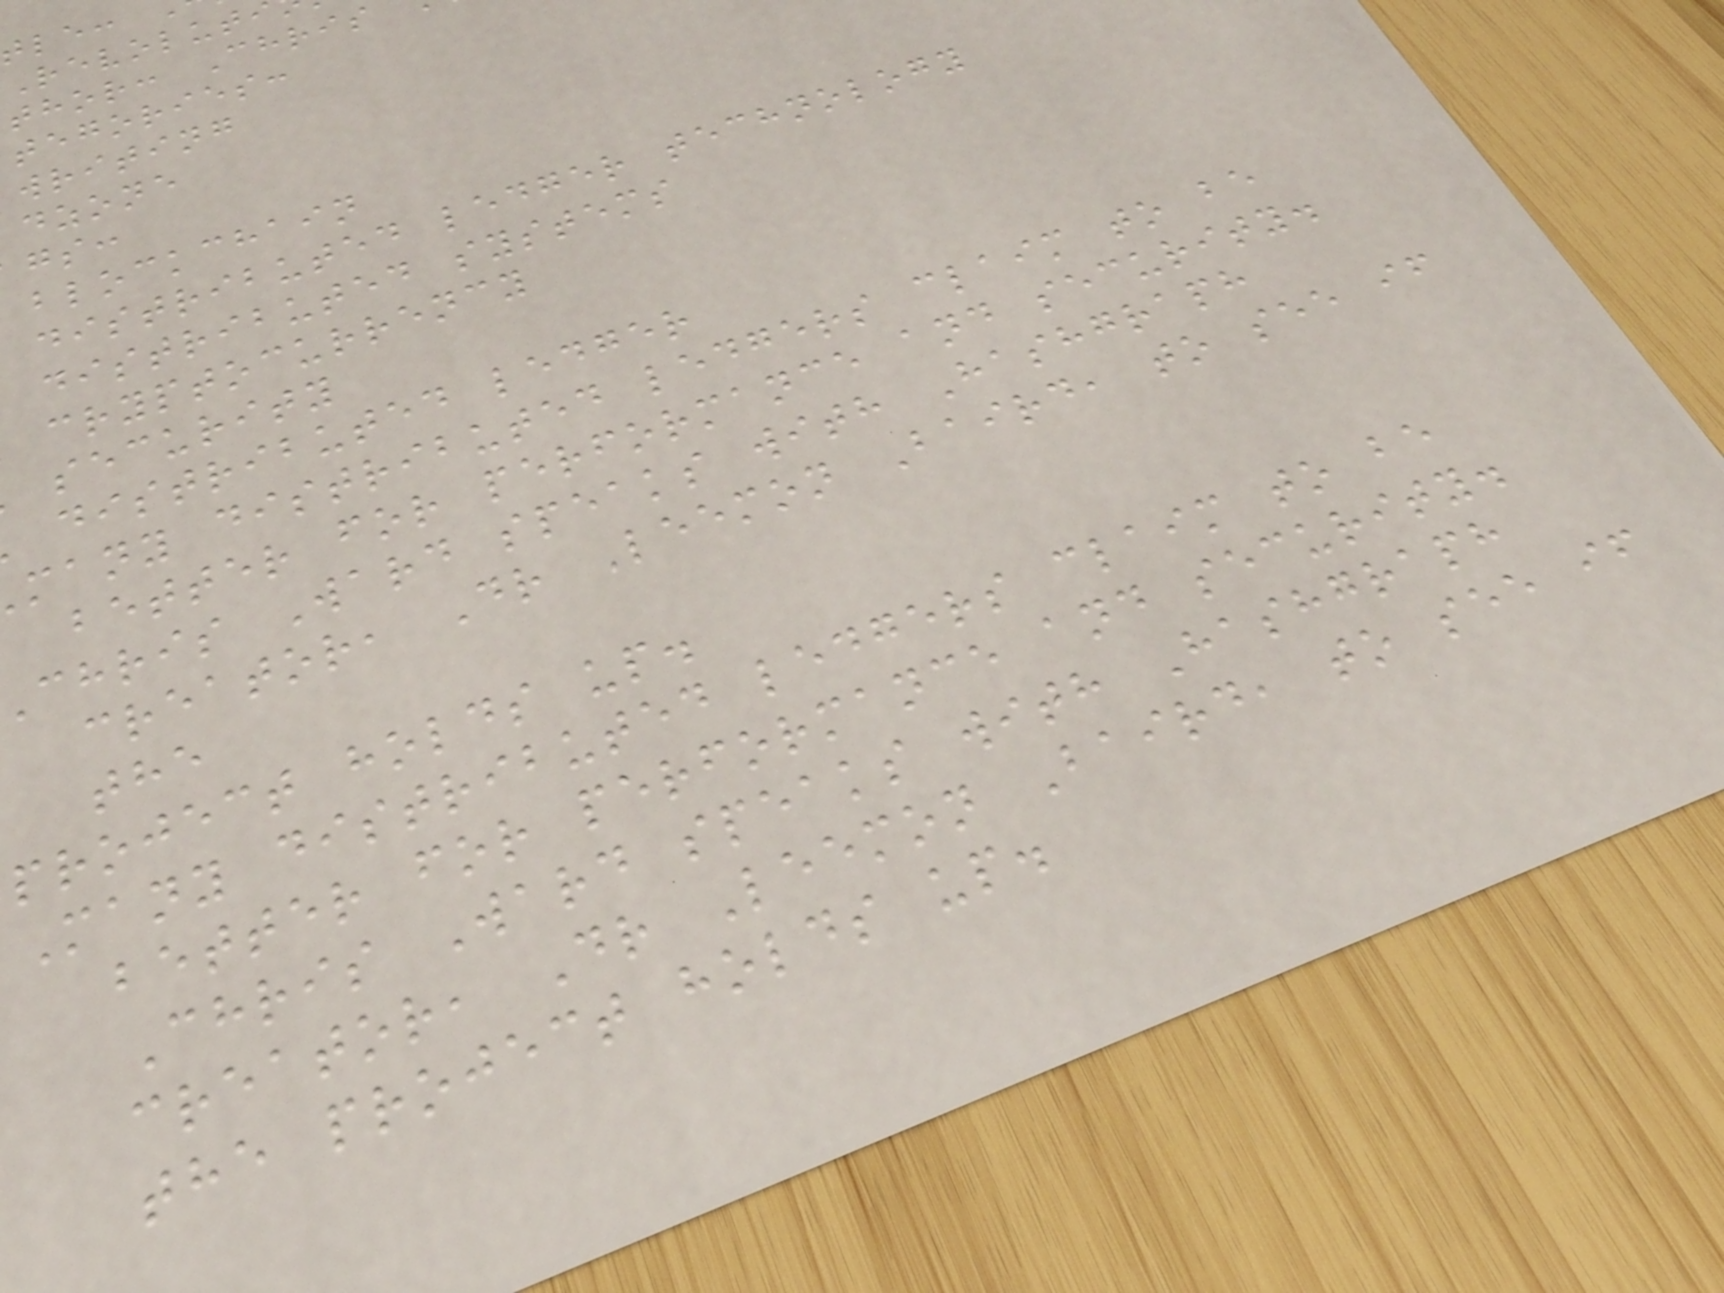thor: Chris
tegories:
writing
dzone
blockchain
distributed ledger technology
distributed systems
cryptocurrency
security
distributed ledger
many distributed ledgers claim to be
better for performance and security.
chris Ward speaks with Hashgraph
creator, Dr Leemon Baird, to see if
the
project holds up.
Many distributed ledgers claim to be
better for performance and security.
Chris Ward speaks with Hashgraph
creator, Dr Leemon Baird, to see if
the project holds up.
